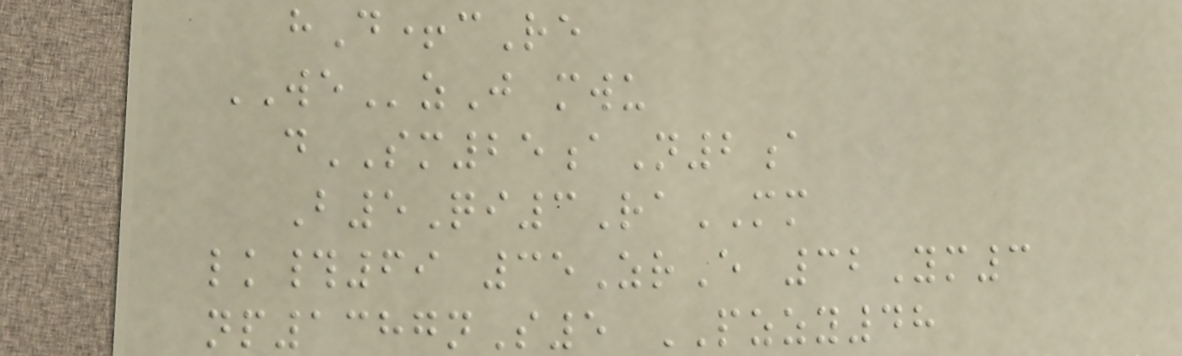hD+cRe
WEzJ mwu
dSM25aN2a
B5Qi3RaMM
lk#69 35ZrE 32Ym3
np1387nS5 PZZY48
